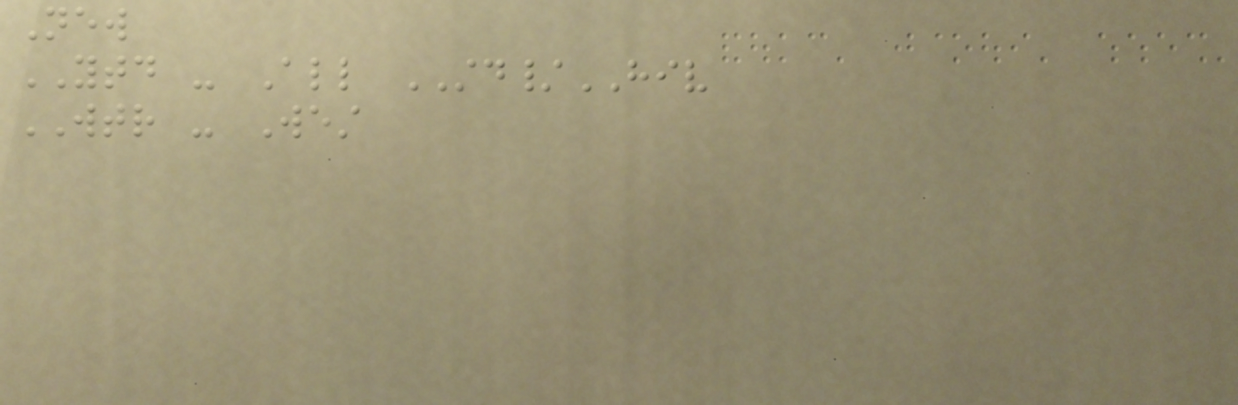New
YTD - All STD/HIV
WTR - West
